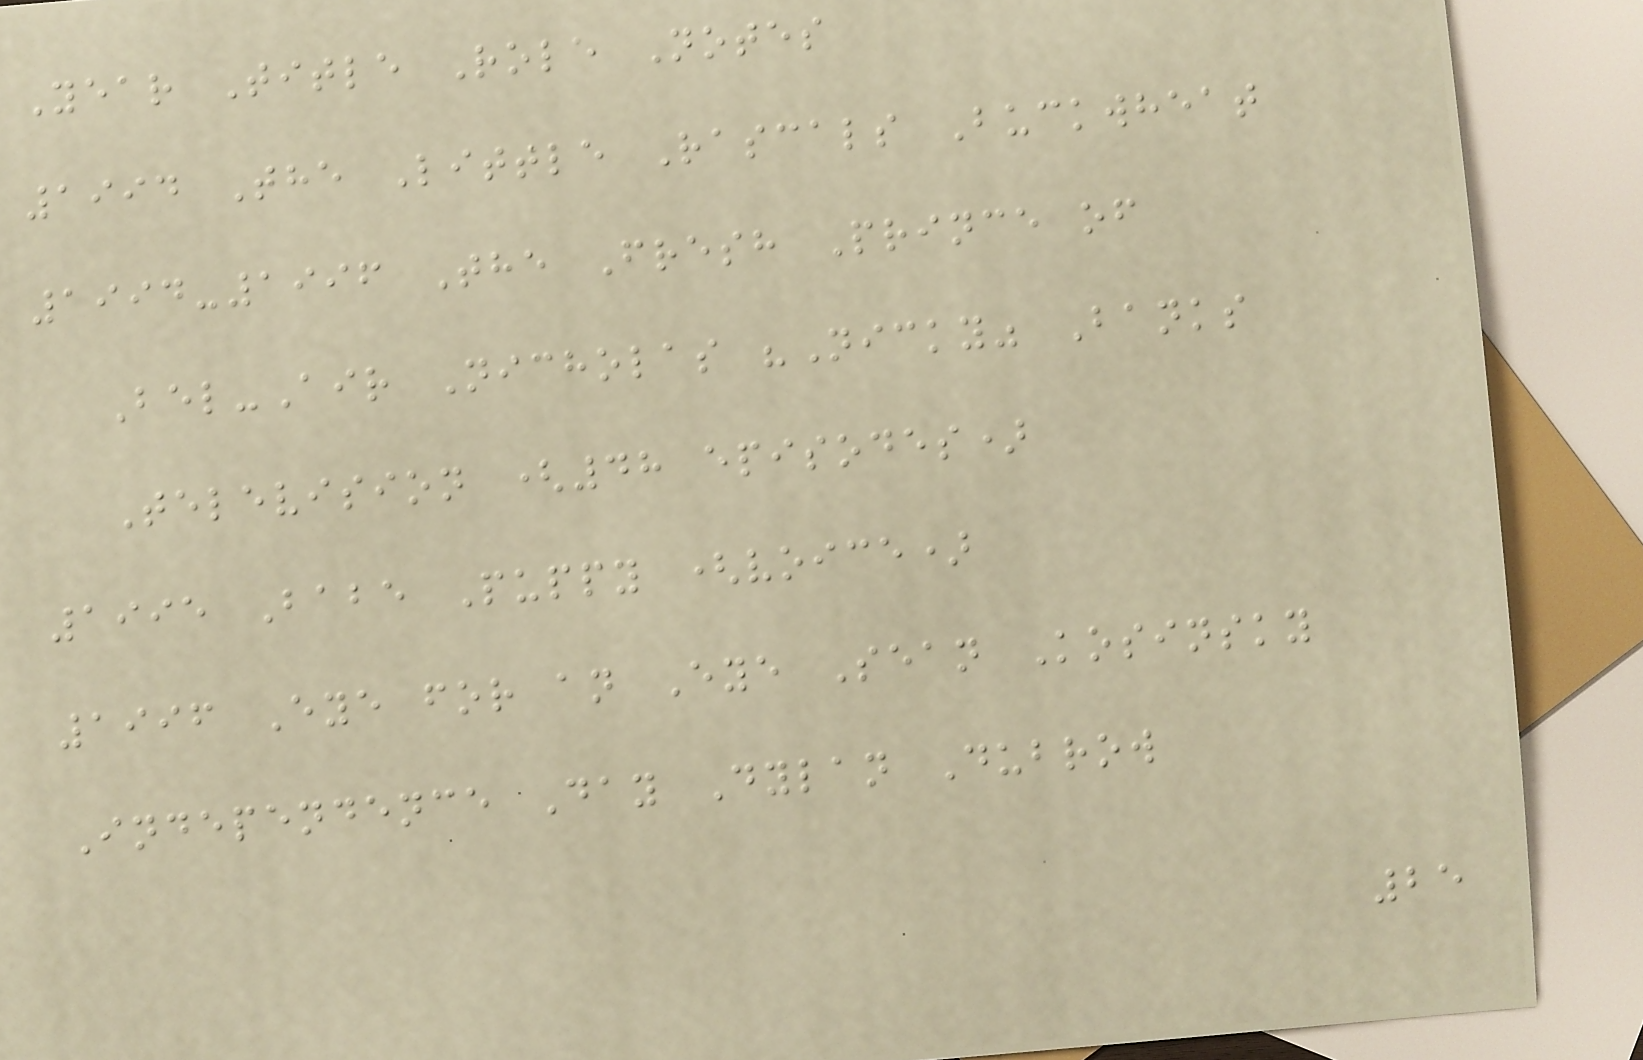Year Title Role Notes
1994 The Little Rascals Buckwheat
1994-1996 The Fresh Prince of
Bel-Air Nicholas "Nicky" Banks
Television (48 episodes)
1995 Babe Puppy (voice)
1996 Eye for an Eye Sean Kosinsky
Independence Day Dylan Dubrow
25
